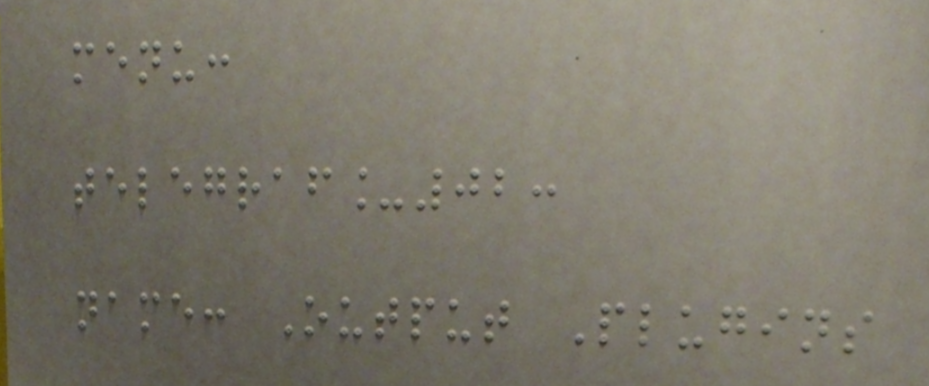menu:
telegraf_02:
name: Output Plugins
